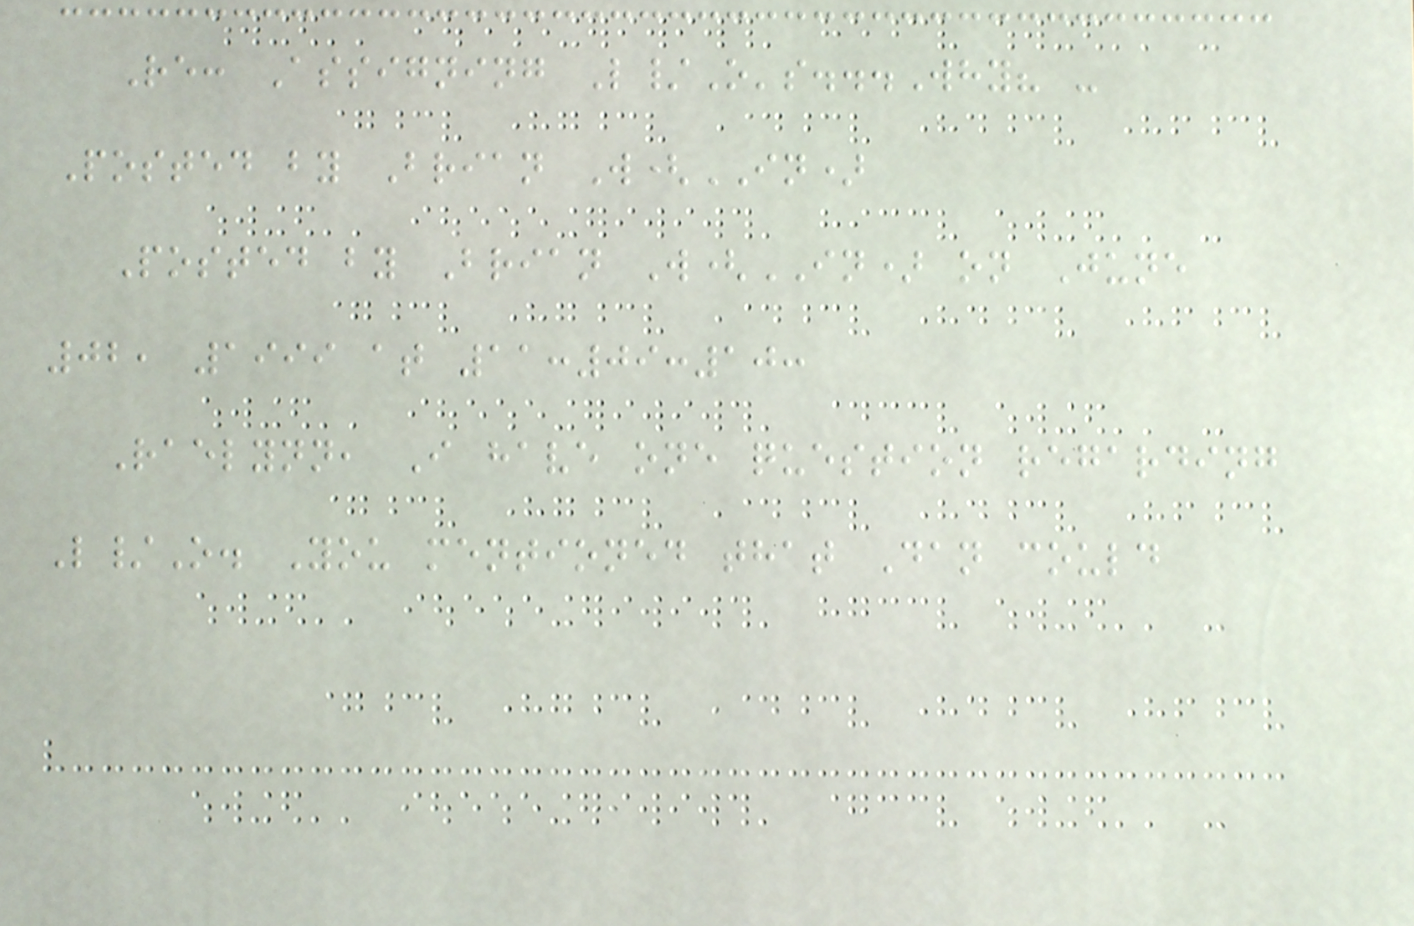Re: Assigning L/O's...Why? -
Posted by Brian W(IN)
Posted by Brian W(IN) on June
02, 1999 at 11:09:10:
Raelynn, I have one question regarding
L/O. You mentioned that Dan could
